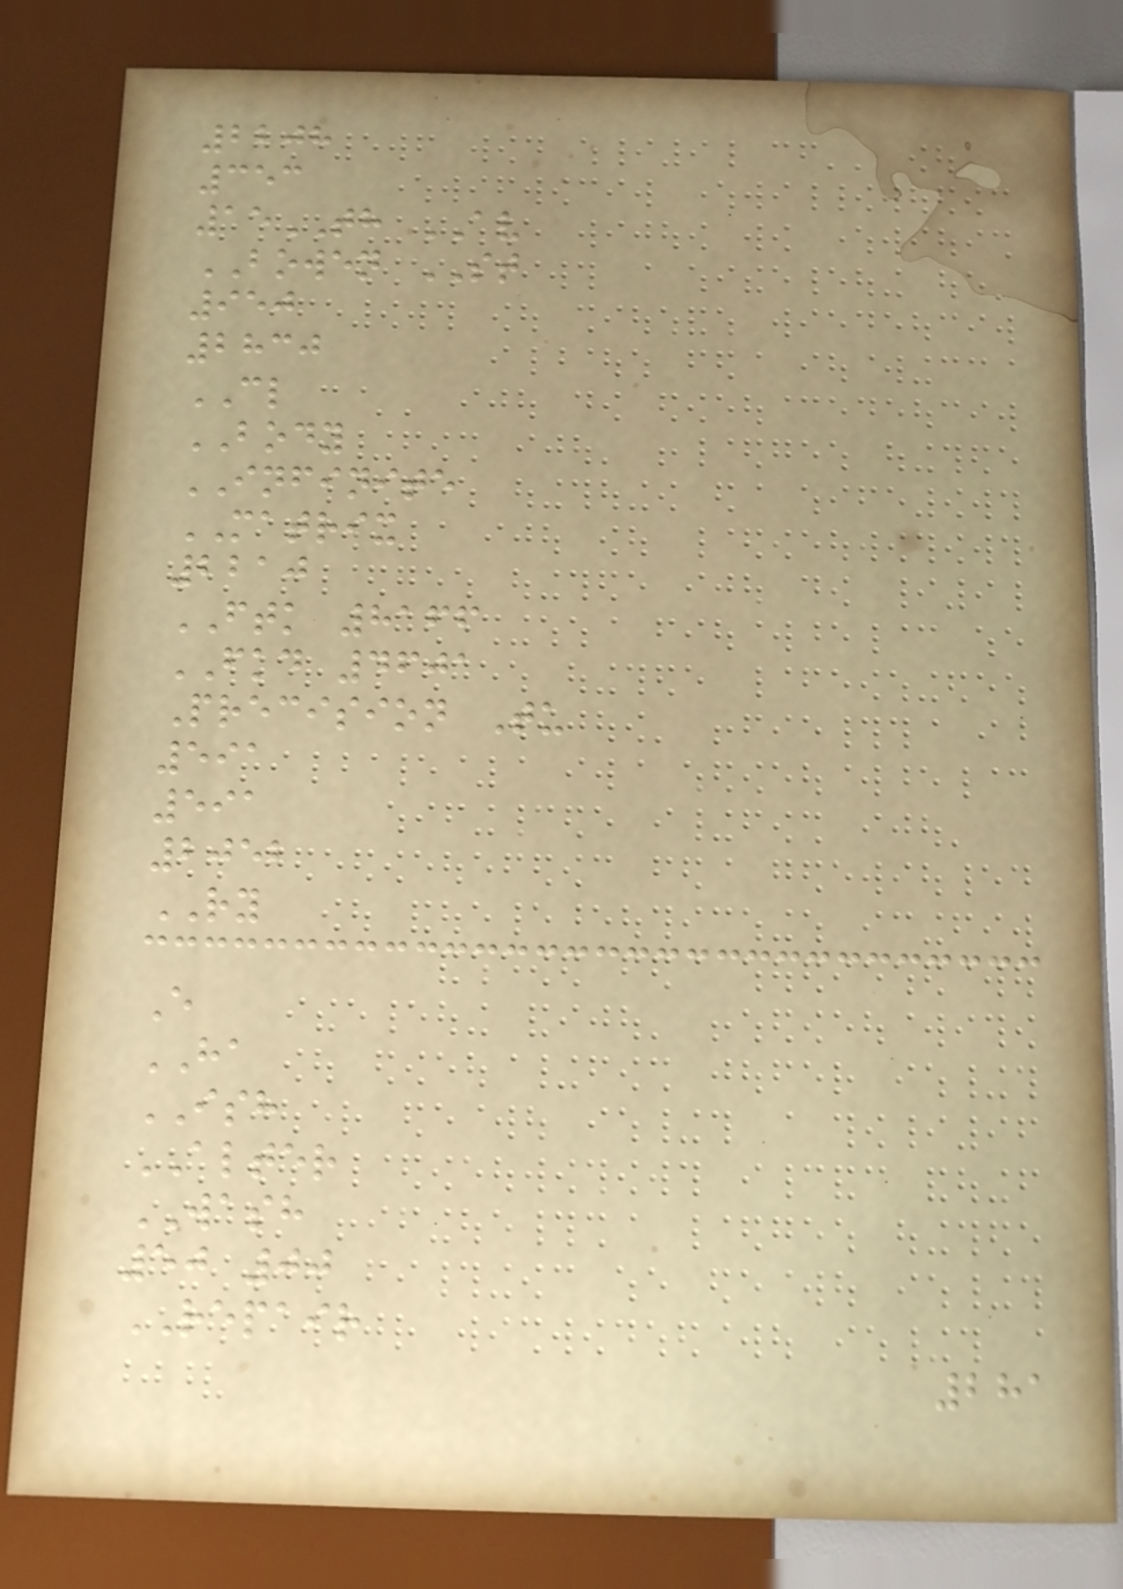2208
353
15TH AV
BOWEN ST
950
2830
CL
BODY
INFINITE
MATRIX
2210
FTK 8166
FKD 4601
Precision Tu
591
591
2052
RY
E
HA
ISH
ALTER
WASH
50 00
REPAIR
281
